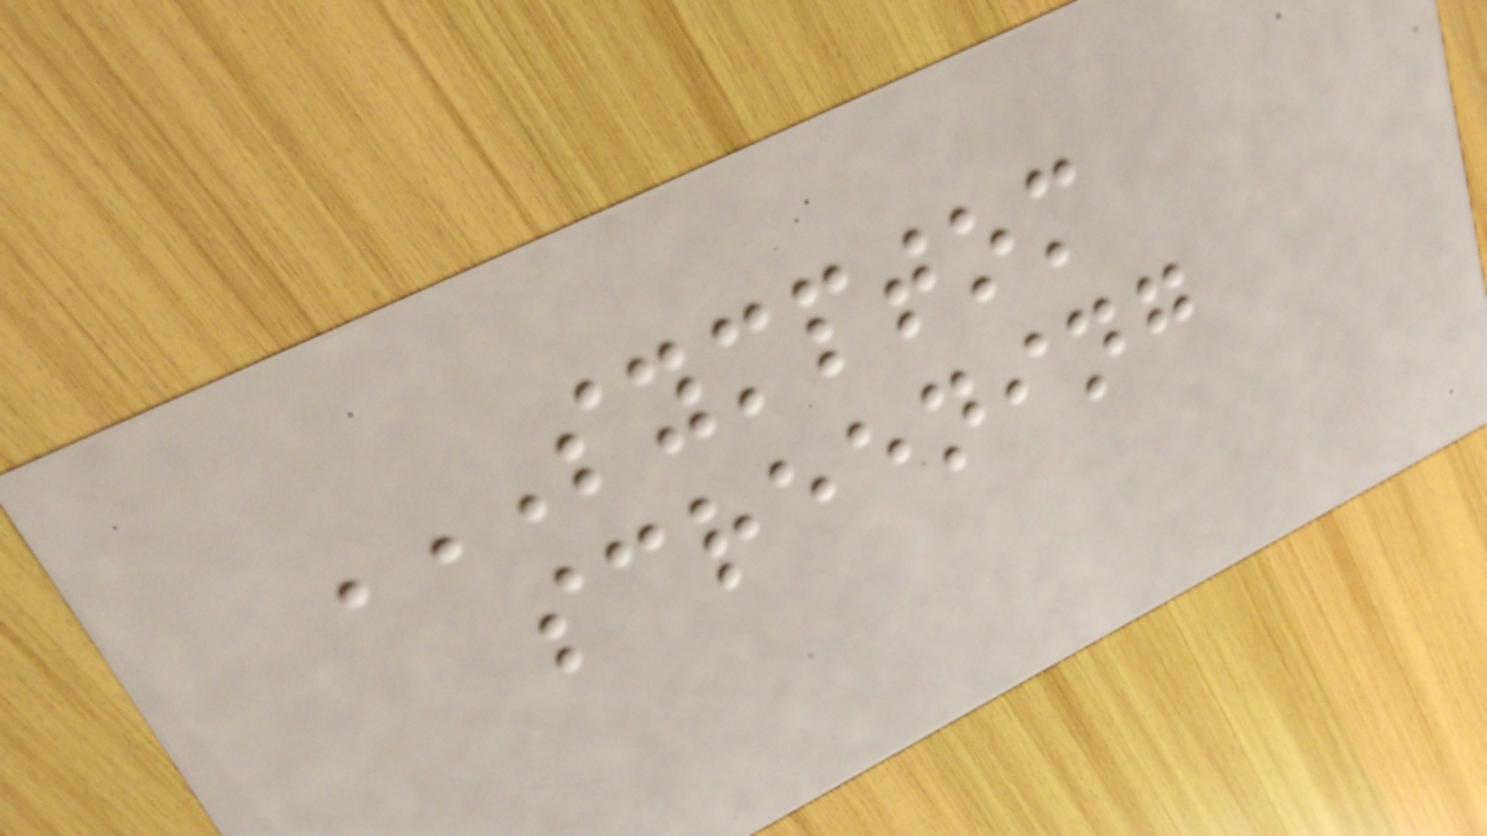SYMPTOM
SCREENING
